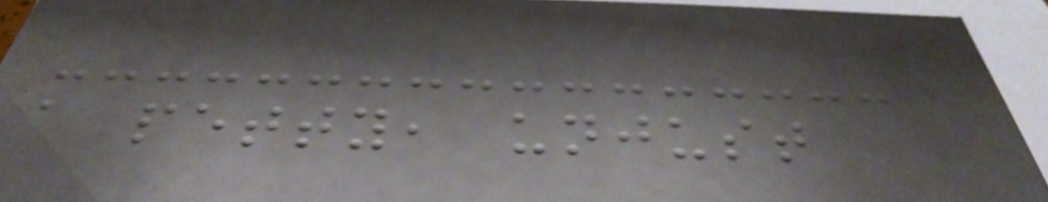a petty, unjust
